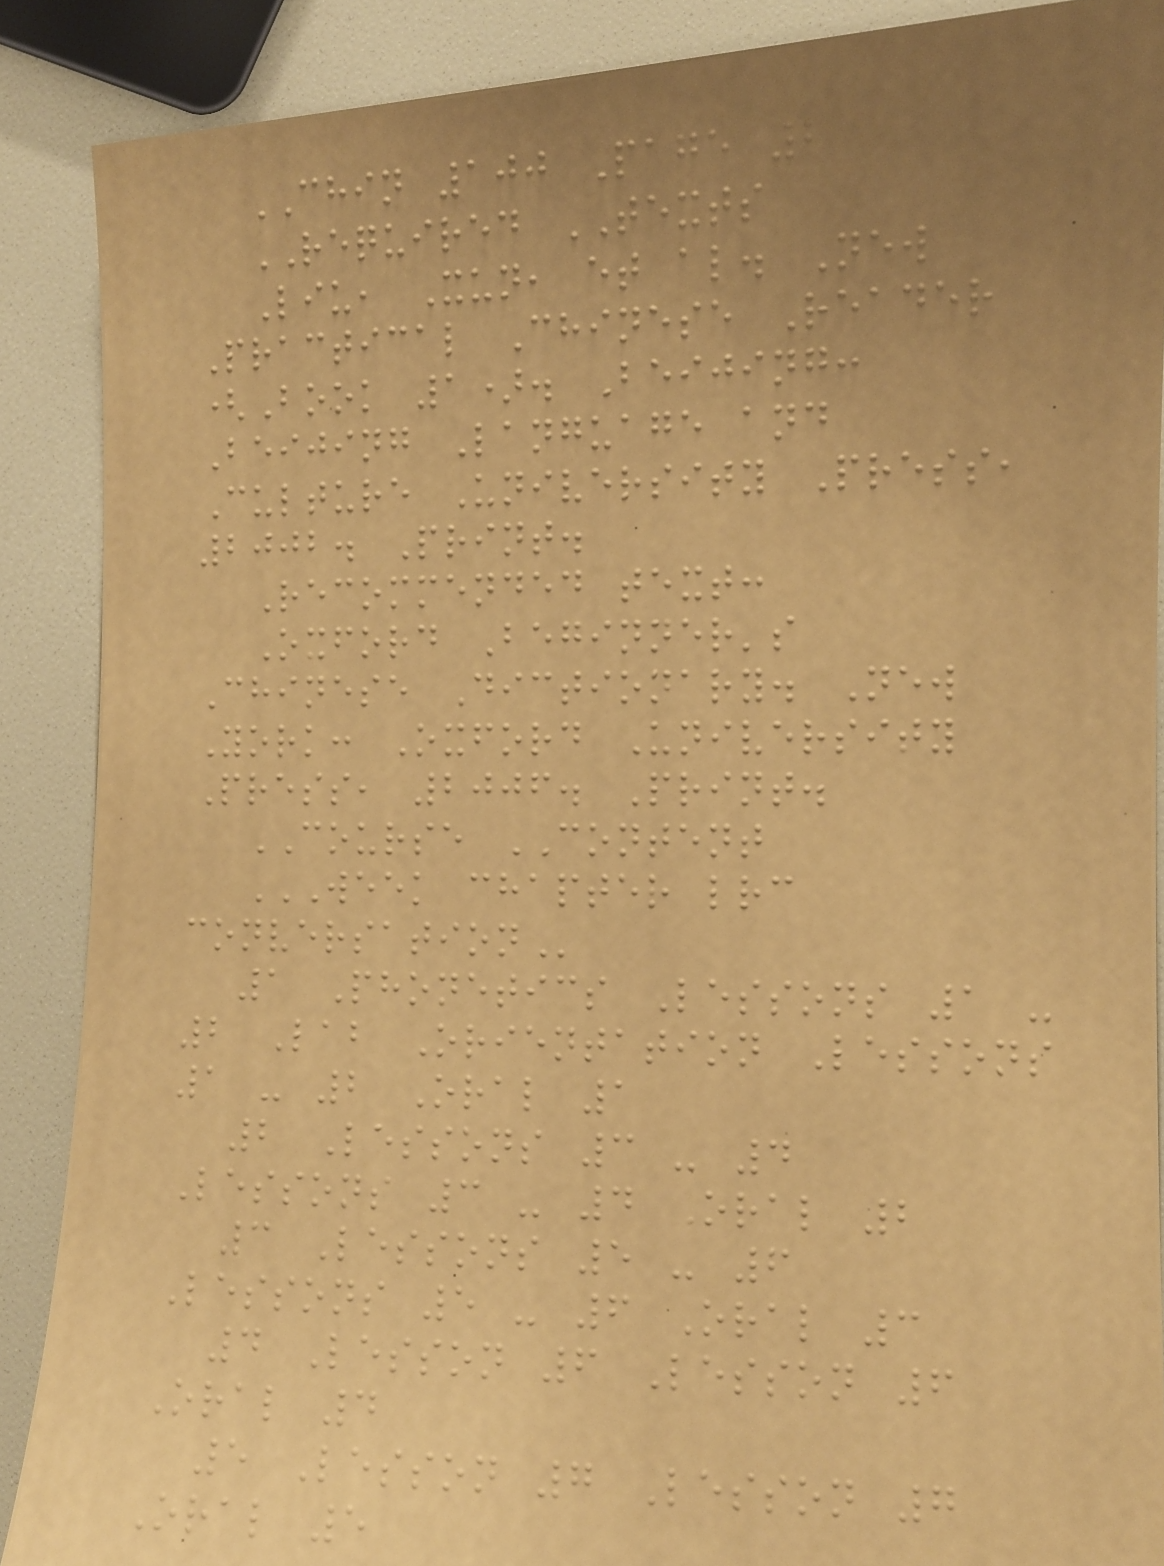CHIN 100 Page 2
REQUIRED TEXTS
Liu, Xun, et al. New
Practical Chinese Reader
(Book 1). Beijing:
Beijing Language and
Culture University Press,
2002. Print.
Recommended text:
Oxford Beginner's
Chinese Dictionary. New
York: Oxford University
Press, 2006. Print.
COURSE CONTENT
WEEK CHAPTER LRC
CONVERSATION
1 Phonetics Lessons 1 -
2 Lab Orientation Lessons
1 - 2 Oral 1
2 Lessons 3 - 4
Lessons 3 - 4 Oral 2
3 Lessons 5 - 6
Lessons 5 - 6 Oral 3
4 Lesson 6 Lesson 6
Oral 4
5 Lesson 7 Lesson 7
Oral 5
